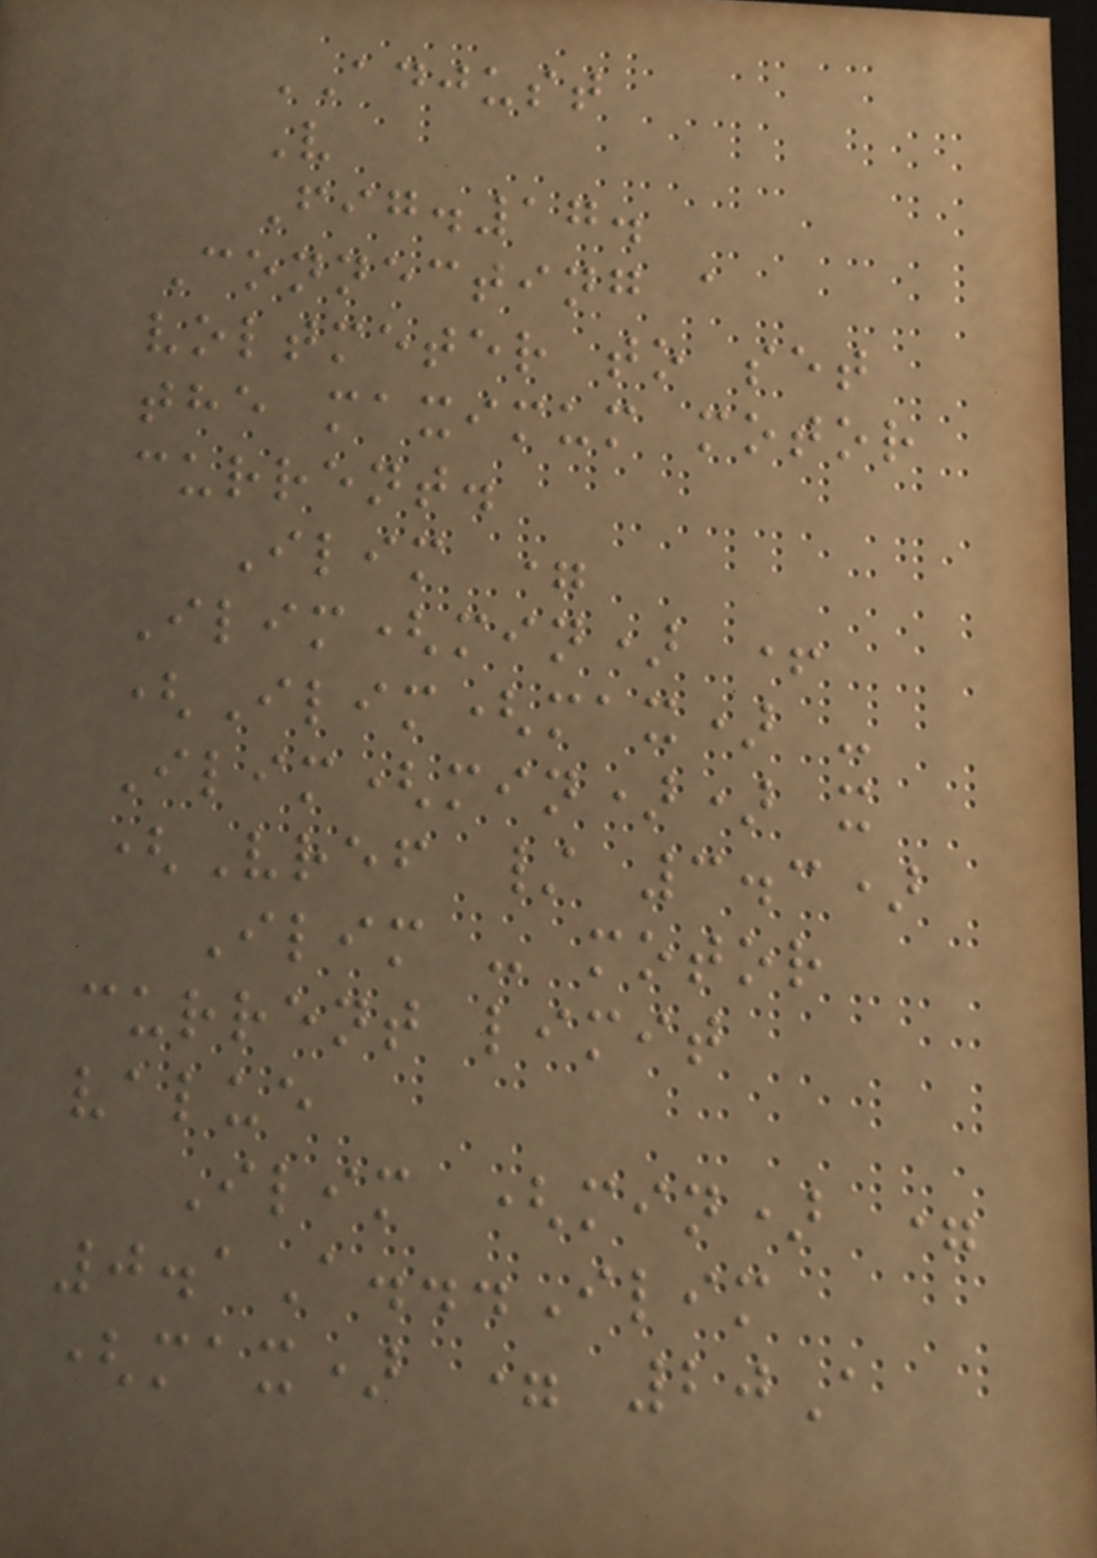ADJUST
V
Fig.17.
Connecting a
voltmeter to set
the maximum motor
current.
Ilim =
Ilim(min) +
(Ilim(max) -
Ilim(min)) x
(Vref / 3.3)
Ilim - motor
current limit
value
Ilim (min) =
0.1A...Ilim
(max) = 20A
